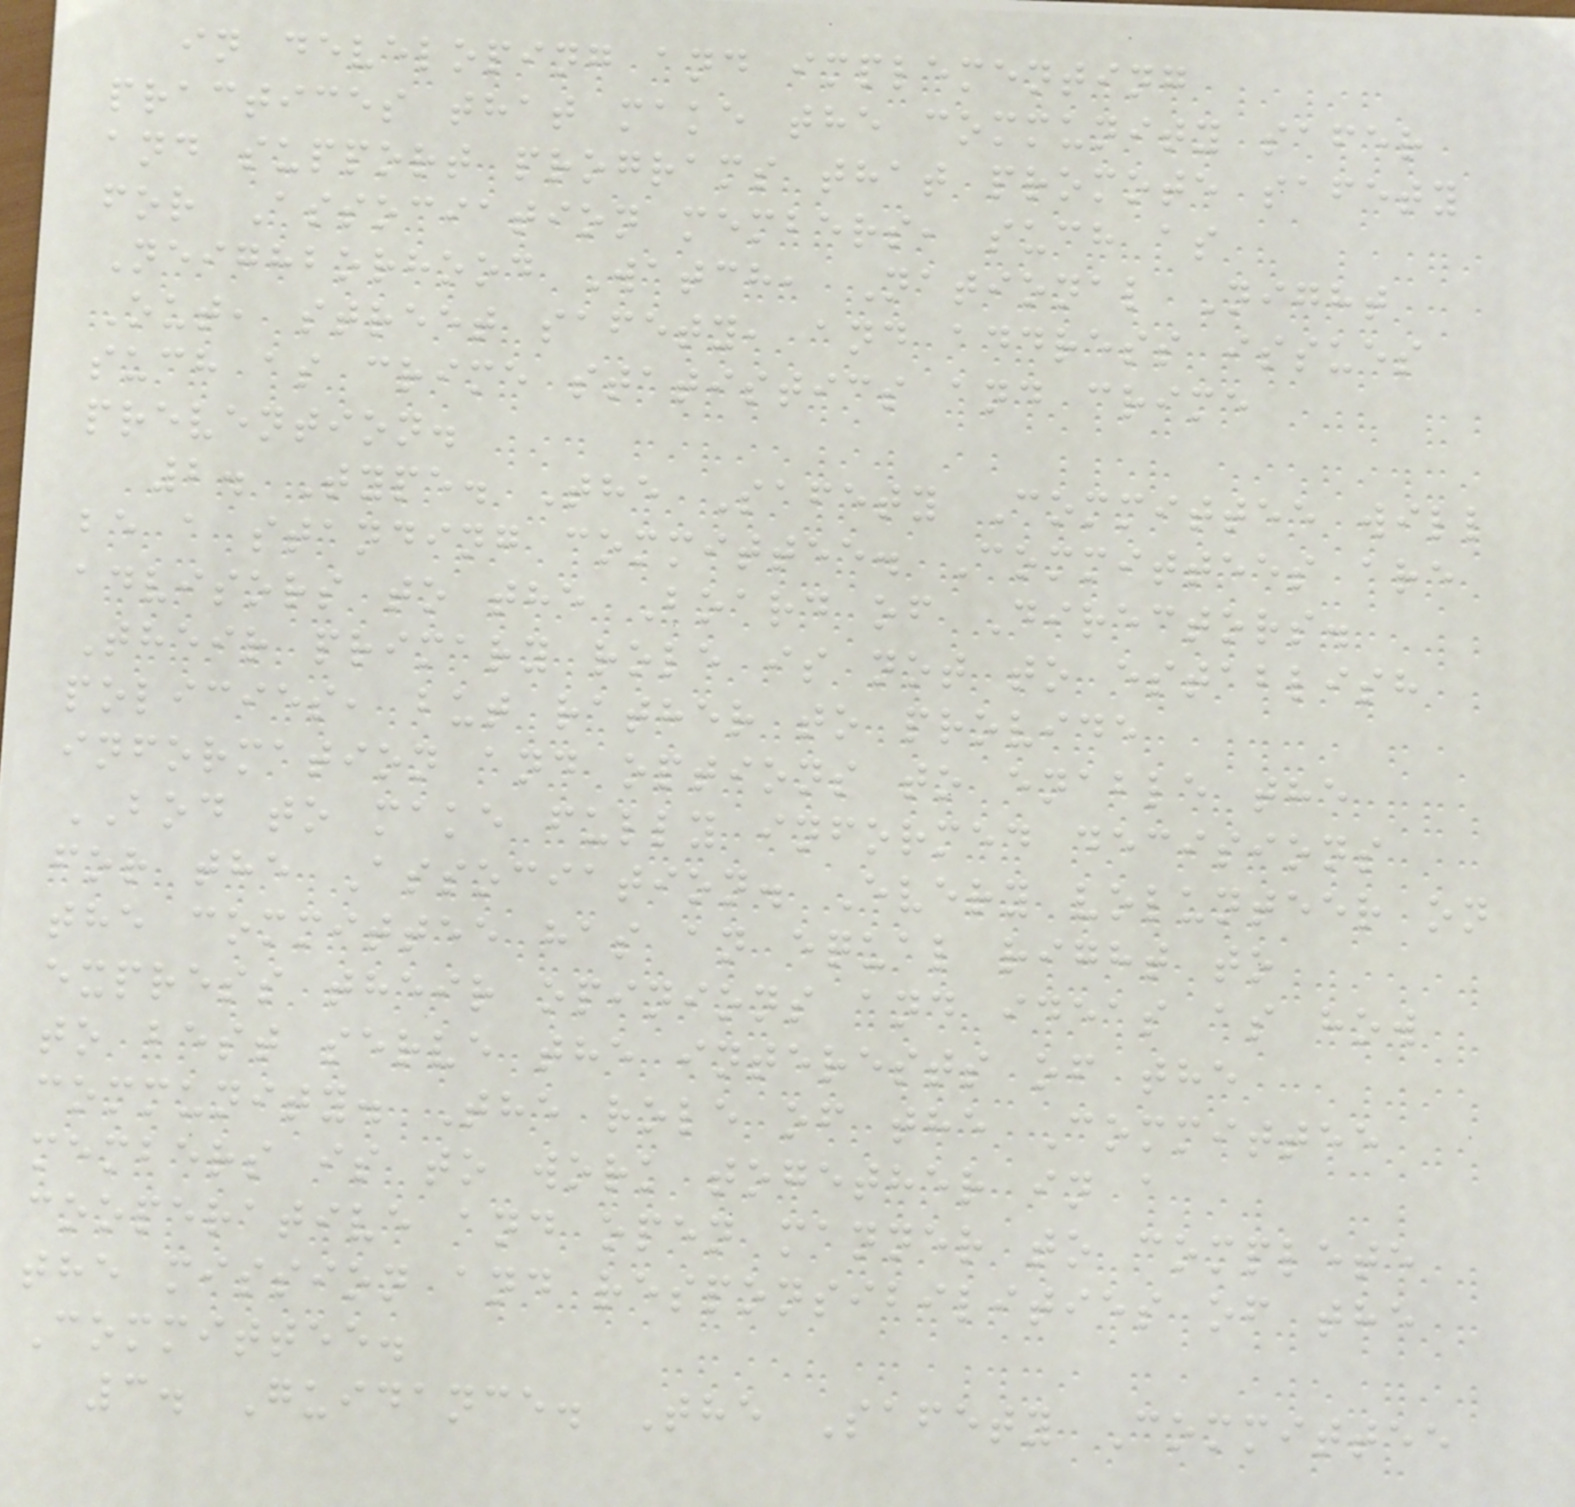in developing and implementing
practices that make the community safer
and support programs that promote safety
for Association members, such as
Neighborhood Watch, National Night
Out, street safety, and address issues
such as crime statistics and crime
prevention.
2. Type. The Safety Committee will
be a standing committee. Committees are
advisors to the Board of Directors.
Their primary role is not to establish
policies, but rather to provide
information and options to enable the
BOD to make fully informed decisions
for the Association. Every volunteer on
the committee has an equal right to
express their opinions and ideas as how
to best serve the interests of the
community. The role of the Committee
members is to work together in a
cooperative and open manner to complete
the mission and responsibilities of the
Committee.
3. Guidance. The Safety Committee
